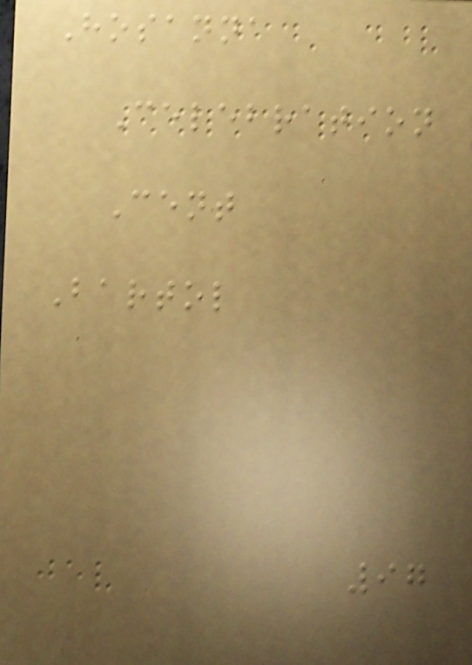Hosanna
Celebration
Cent
Bartol
97
